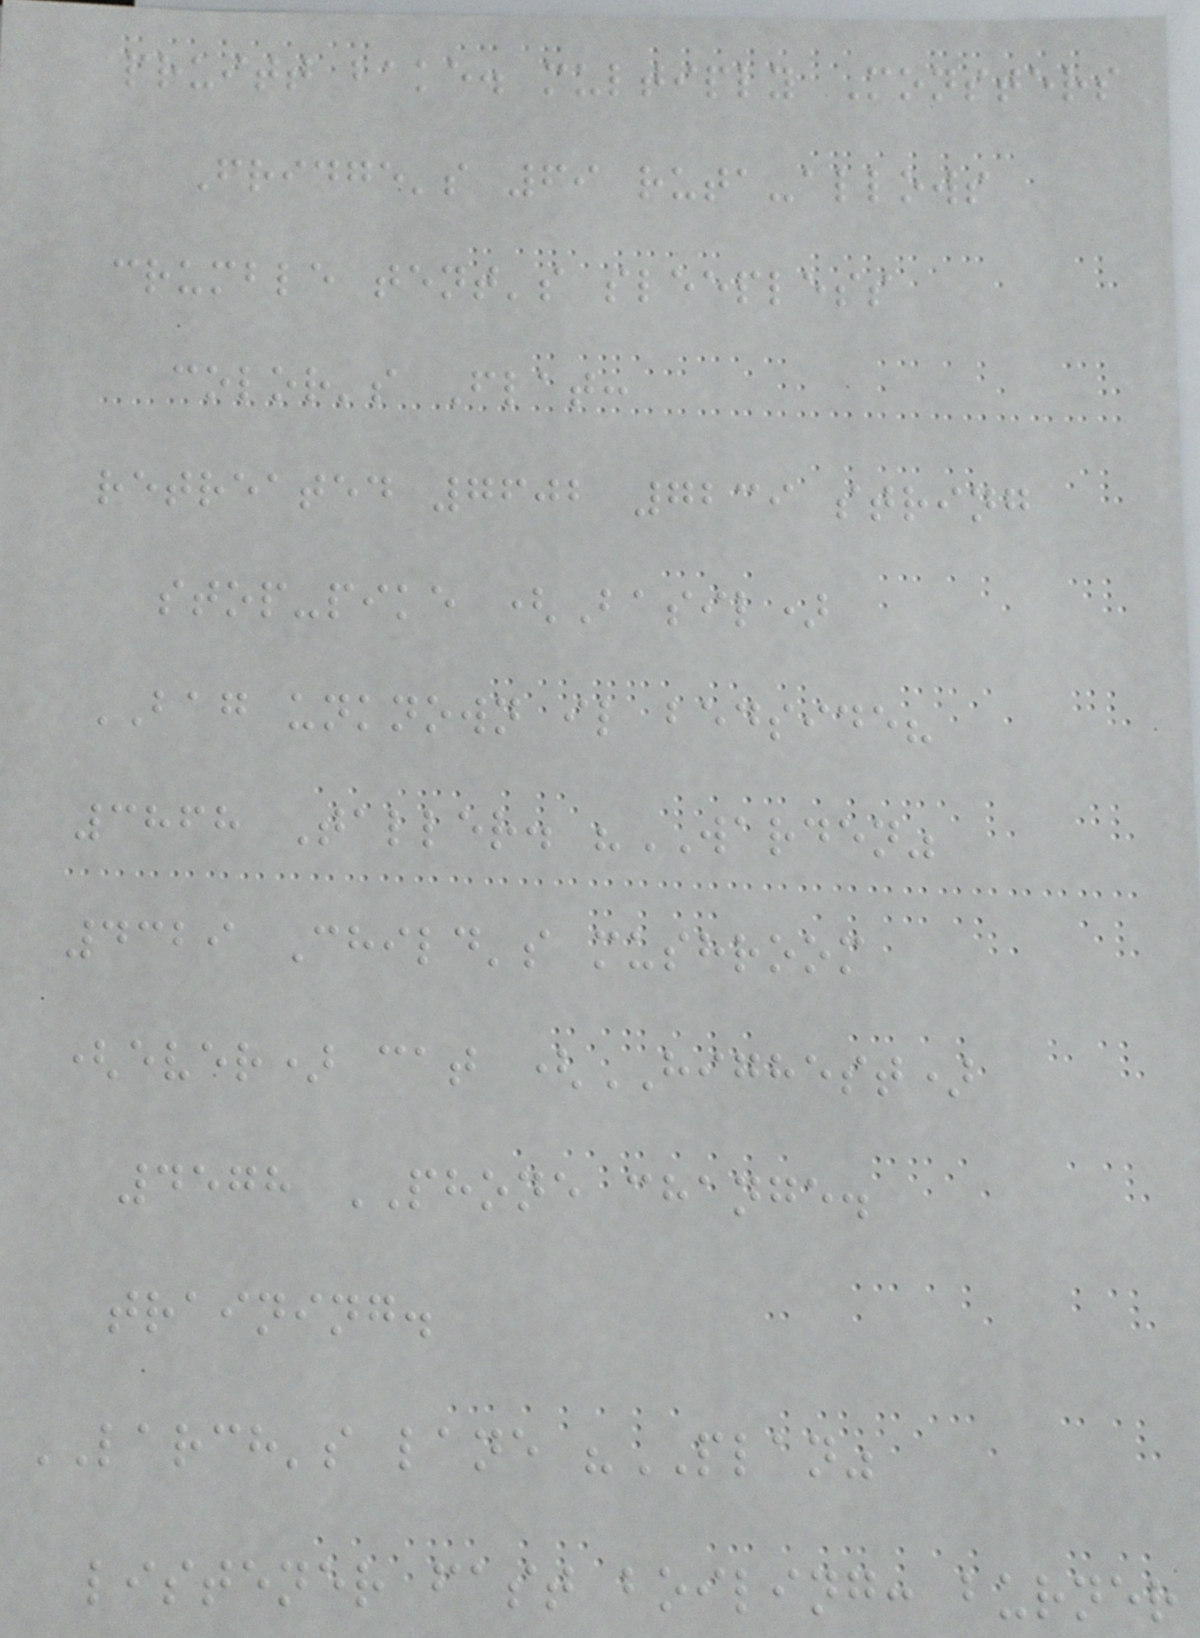pruitt bake. multiply Monsters
Fridge's 69 ruta-allows
crumble tent's sleepless
color's Flat:
retreated 7602 7239 string
stop-pike (Basil)
BAG unknown il bedside?
3868 Taller. "WARDEN"
4329 Child's mushroom
(ever) cat (HIGHEST)
4578 PHONE change.
training.
LARCH's lane "PLAN"
listener fast boiling: burner
